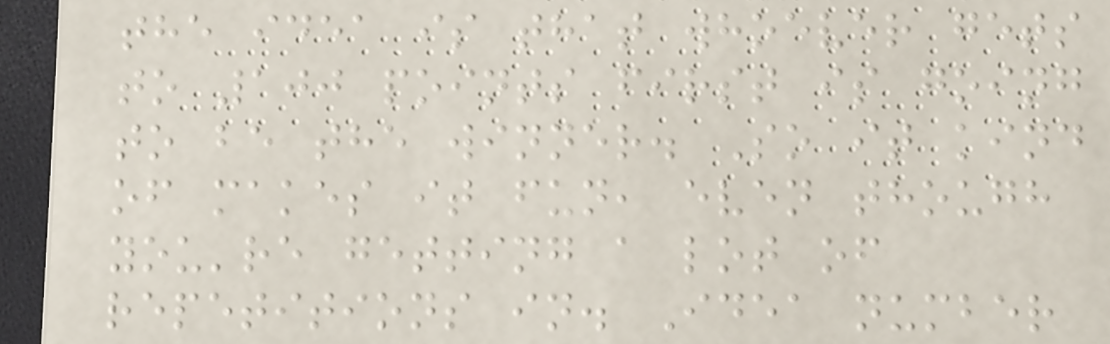the idea is that whoever gets
to 100 points first is going
to be the winner. So it kind
of makes it fun, even though
you're getting a lot of
repetitions in. Idea number
